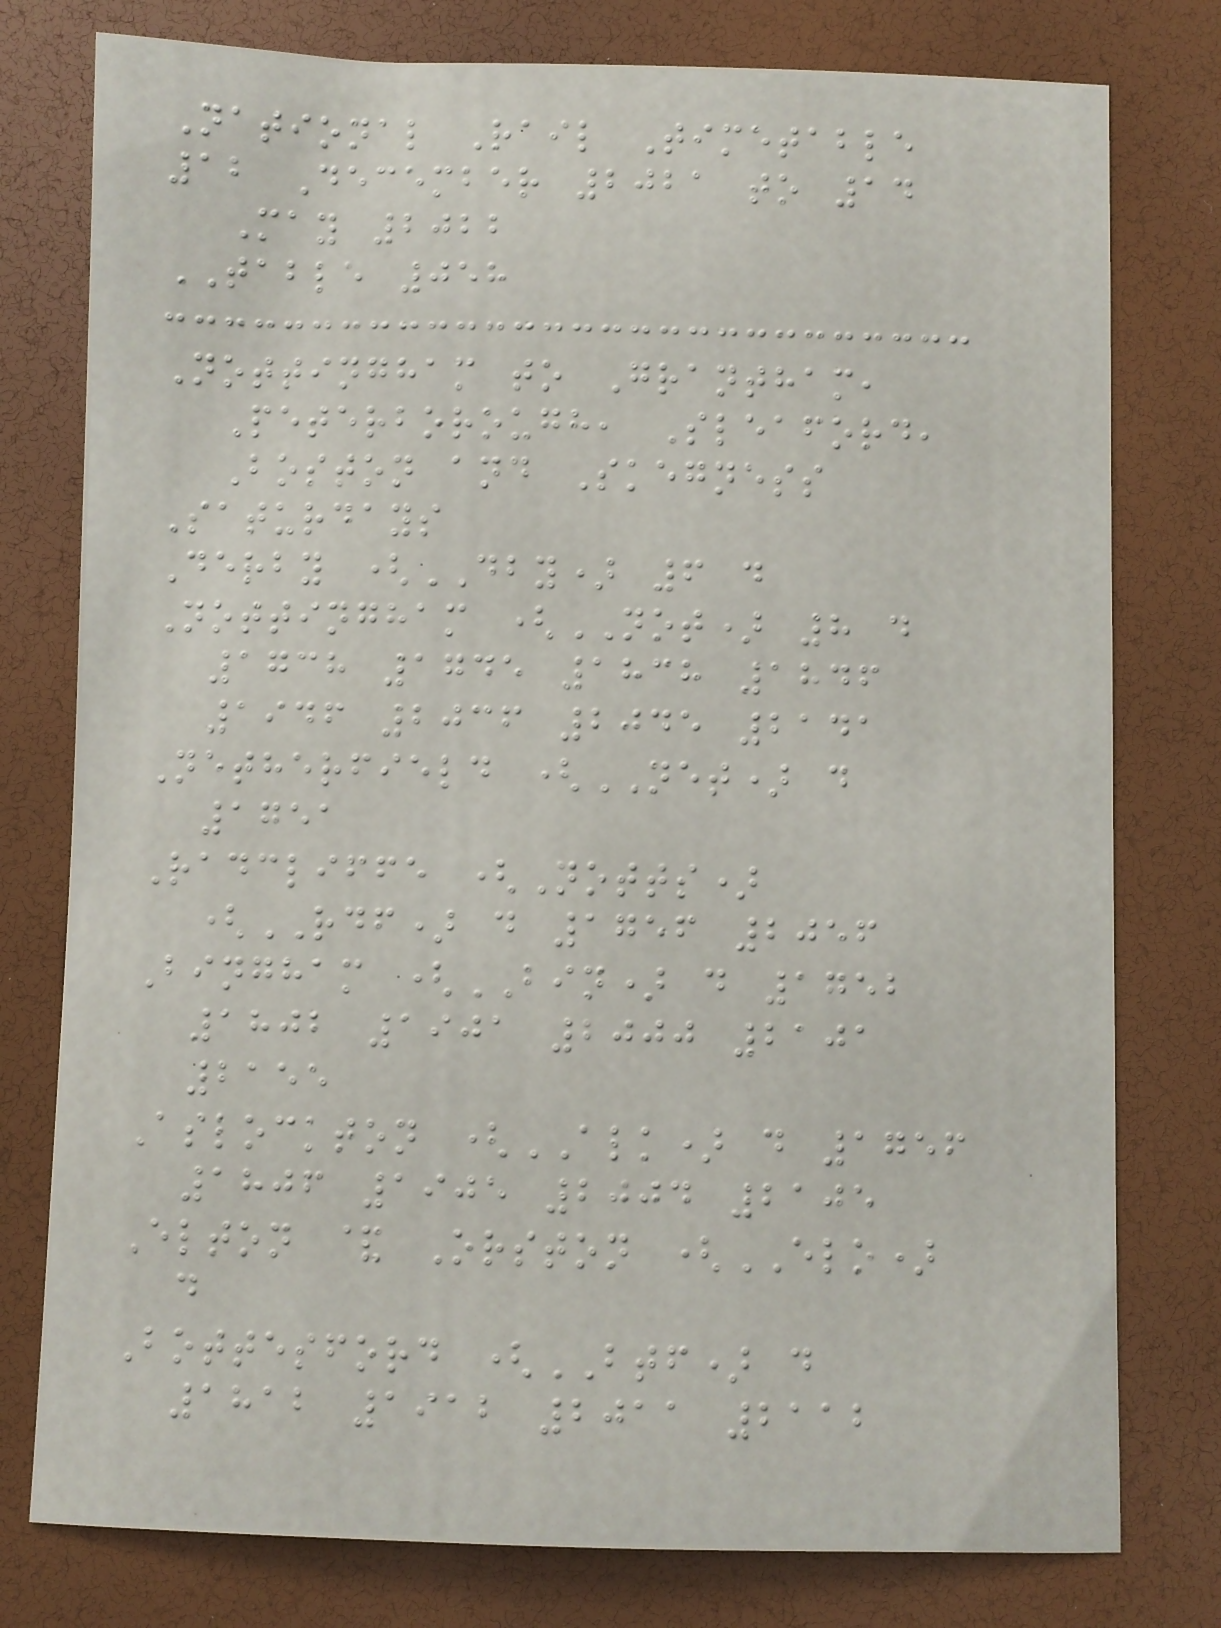National Rail Timetable
12 December 2021 to 14
May 2022
TABLE 058
Nottingham to Grantham,
Peterborough, Sleaford,
Boston and Skegness
Saturdays
Derby (DBY) 6 d
Nottingham (NOT) 8 d
1738 1745 1838 1846
1946 2036 2045 2141
Netherfield (NET) d
1751
Radcliffe (Notts)
(RDF) d 1756 2056
Bingham (BIN) d 1752
1802 1901 2000 2101
2155
Aslockton (ALK) d 1756
1806 1905 2004 2105
Elton & Orston (ELO)
d
Bottesford (BTF) d
1812 1912 2011 2112
